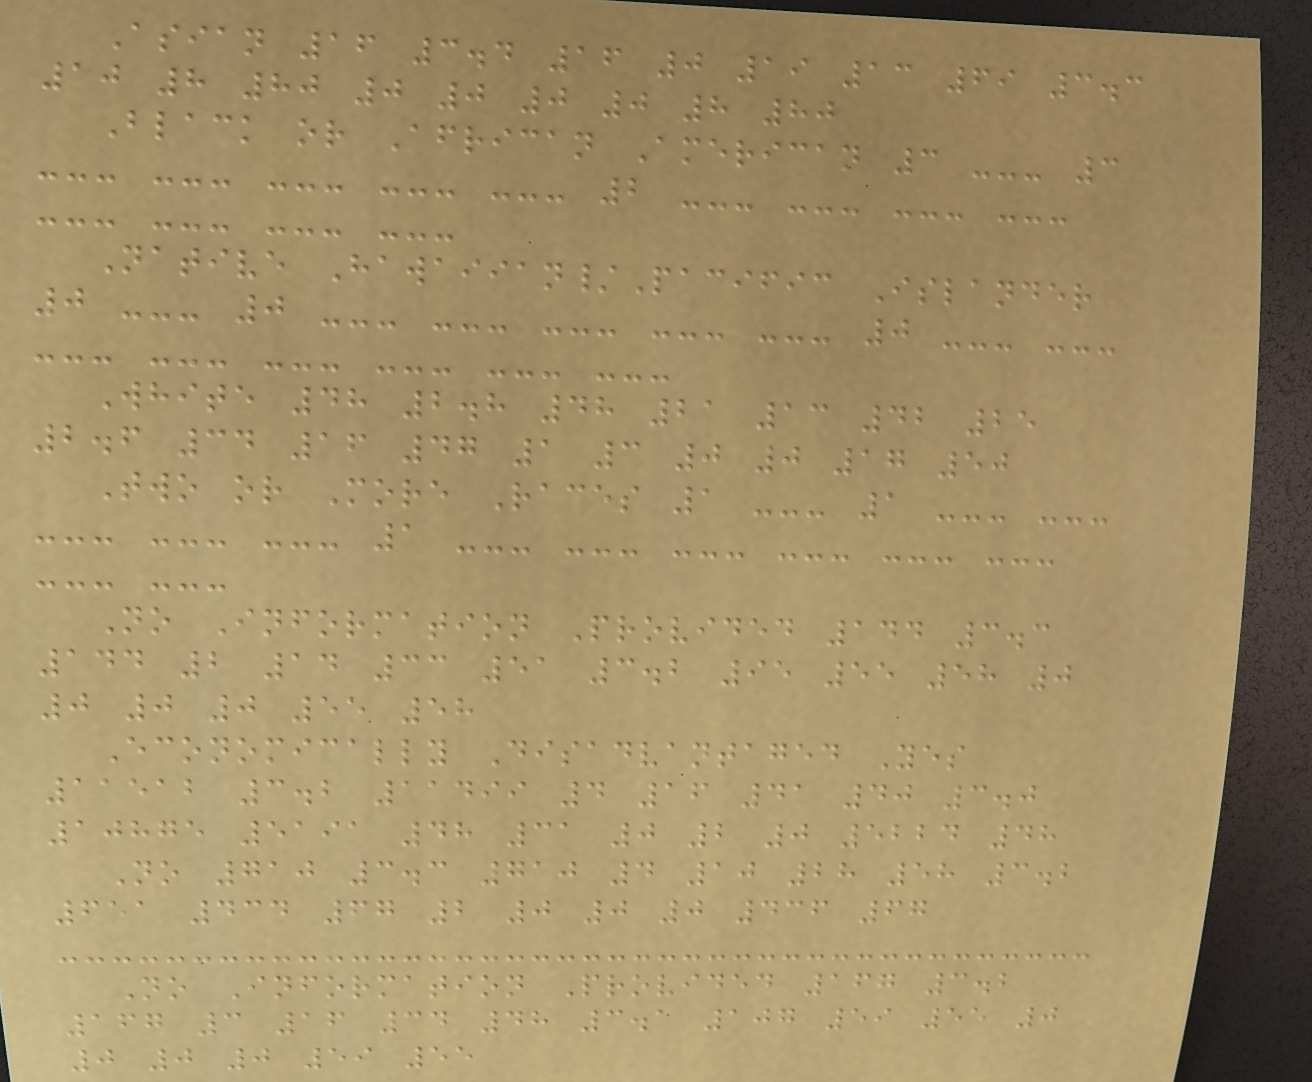Asian 16 3.4 16 0 19 13 69 3.3
10 8 80 0 0 0 0 8 80
Black or African American 3 --- 3
--- --- --- --- --- 2 --- --- --- ---
--- --- --- ---
Native Hawaiian/Pacific Islander
0 --- 0 --- --- --- --- --- 0 --- ---
--- --- --- --- --- ---
White 48 2.8 48 21 13 42 25
2.6 34 16 47 1 3 0 0 17 50
Two or More Races 1 --- 1 --- ---
--- --- --- 1 --- --- --- --- --- ---
--- ---
No Information Provided 144 3.3
144 2 14 33 51 3.2 95 55 58 0
0 0 0 55 58
Economically Disadvantaged Yes
11512 3.2 11499 4 16 41 40 3.0
10875 5191 48 31 0 2 0 5224 48
No 710 3.3 710 4 10 28 58 3.2
651 434 67 2 0 0 0 436 67
No Information Provided 167 3.2
167 3 16 34 48 3.1 107 59 55 0
0 0 0 59 55
